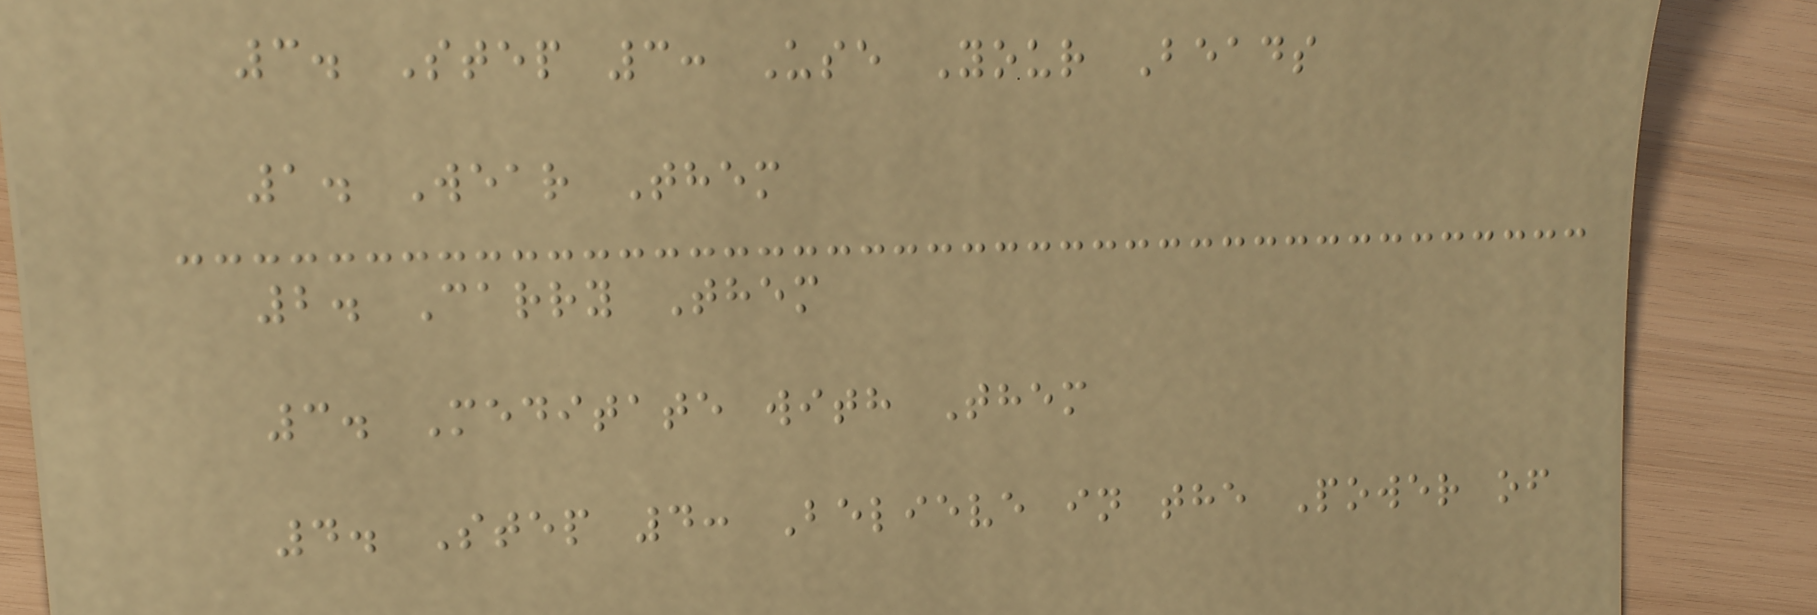3. Step 3: Use Your Beads
1. Wear Them
2. Carry Them
3. Meditate with Them
4. Step 4: Believe in the Power of
